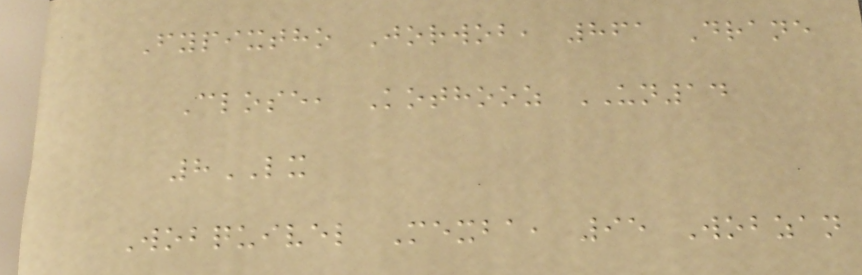Fypixtho Jorwob, 861 Drane
Close, Kothooz UN14
8LX
Wobquivel Mexba, 95 Wobzan
